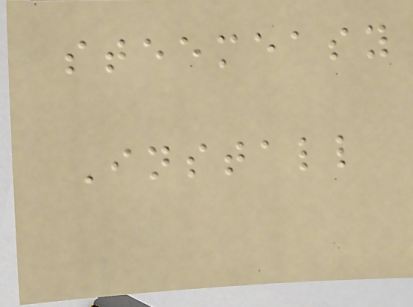steemeasy
Install
